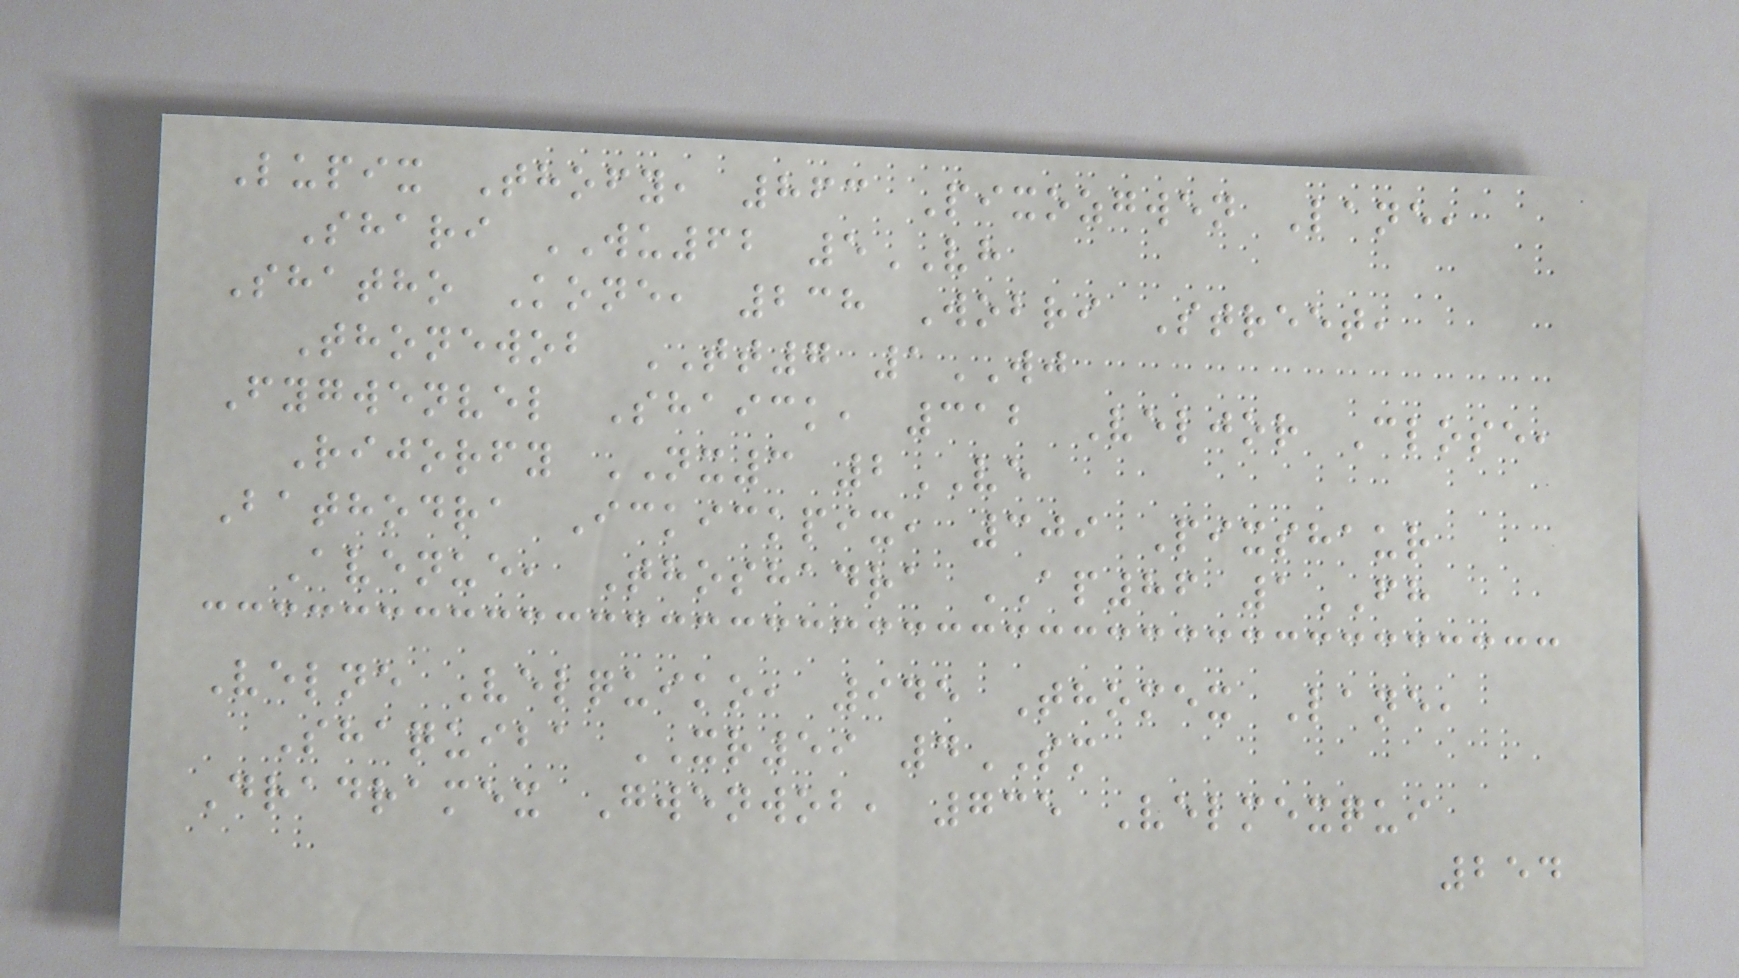Lupix Thofy, 863 Pixozgwen Lane,
Shari WU62 5VH
Shatho Kone, 238 Wobri Street,
Thonewob TT7 1WJ
Fygwenvel Shaick, 312 Veljor Close,
Rijorfy NX3 2VE
Bathodra Ickickpix, 309 Pixshaur
Avenue, Thoshadra AP86 1FH
Velne Velquiko, 945 Thomex Lane,
Shaquiba XR59 4SM
Dradramex Gwenwob, 735 Velmexqui
254
